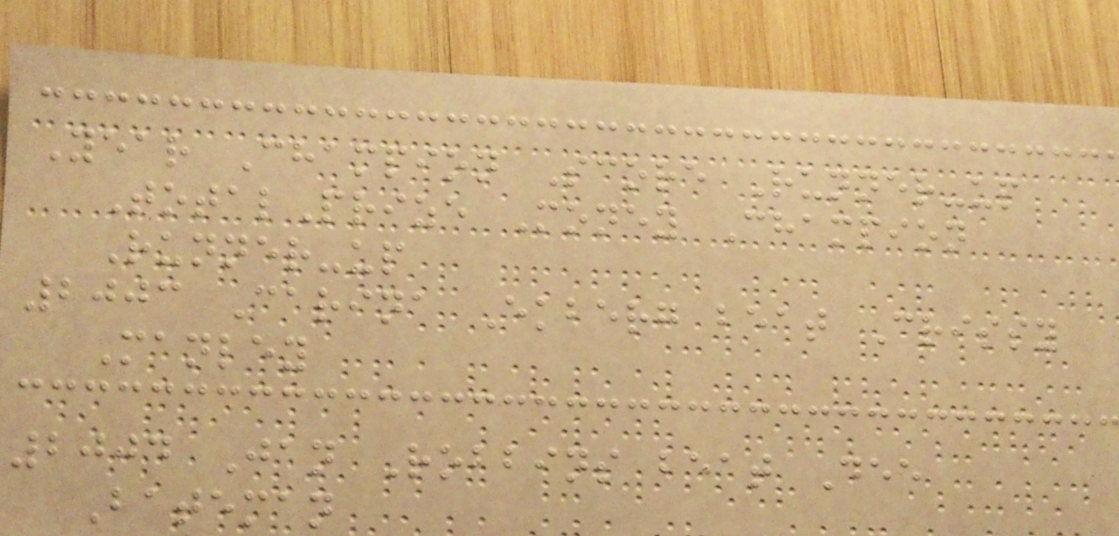Year Champion Score Runner-up
TotalPrize Money Champion
Runner-up
2003 Carina Ekberg beat Crissy
Manley
2004 Jan Robbins beat Dee
Bateman
